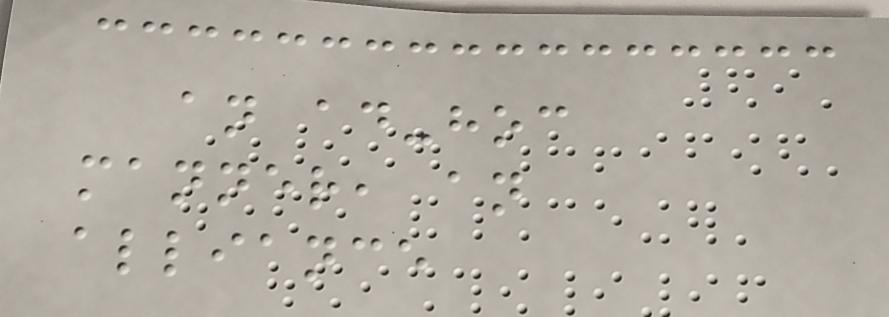an ad-hoc
manner, an
alliance
